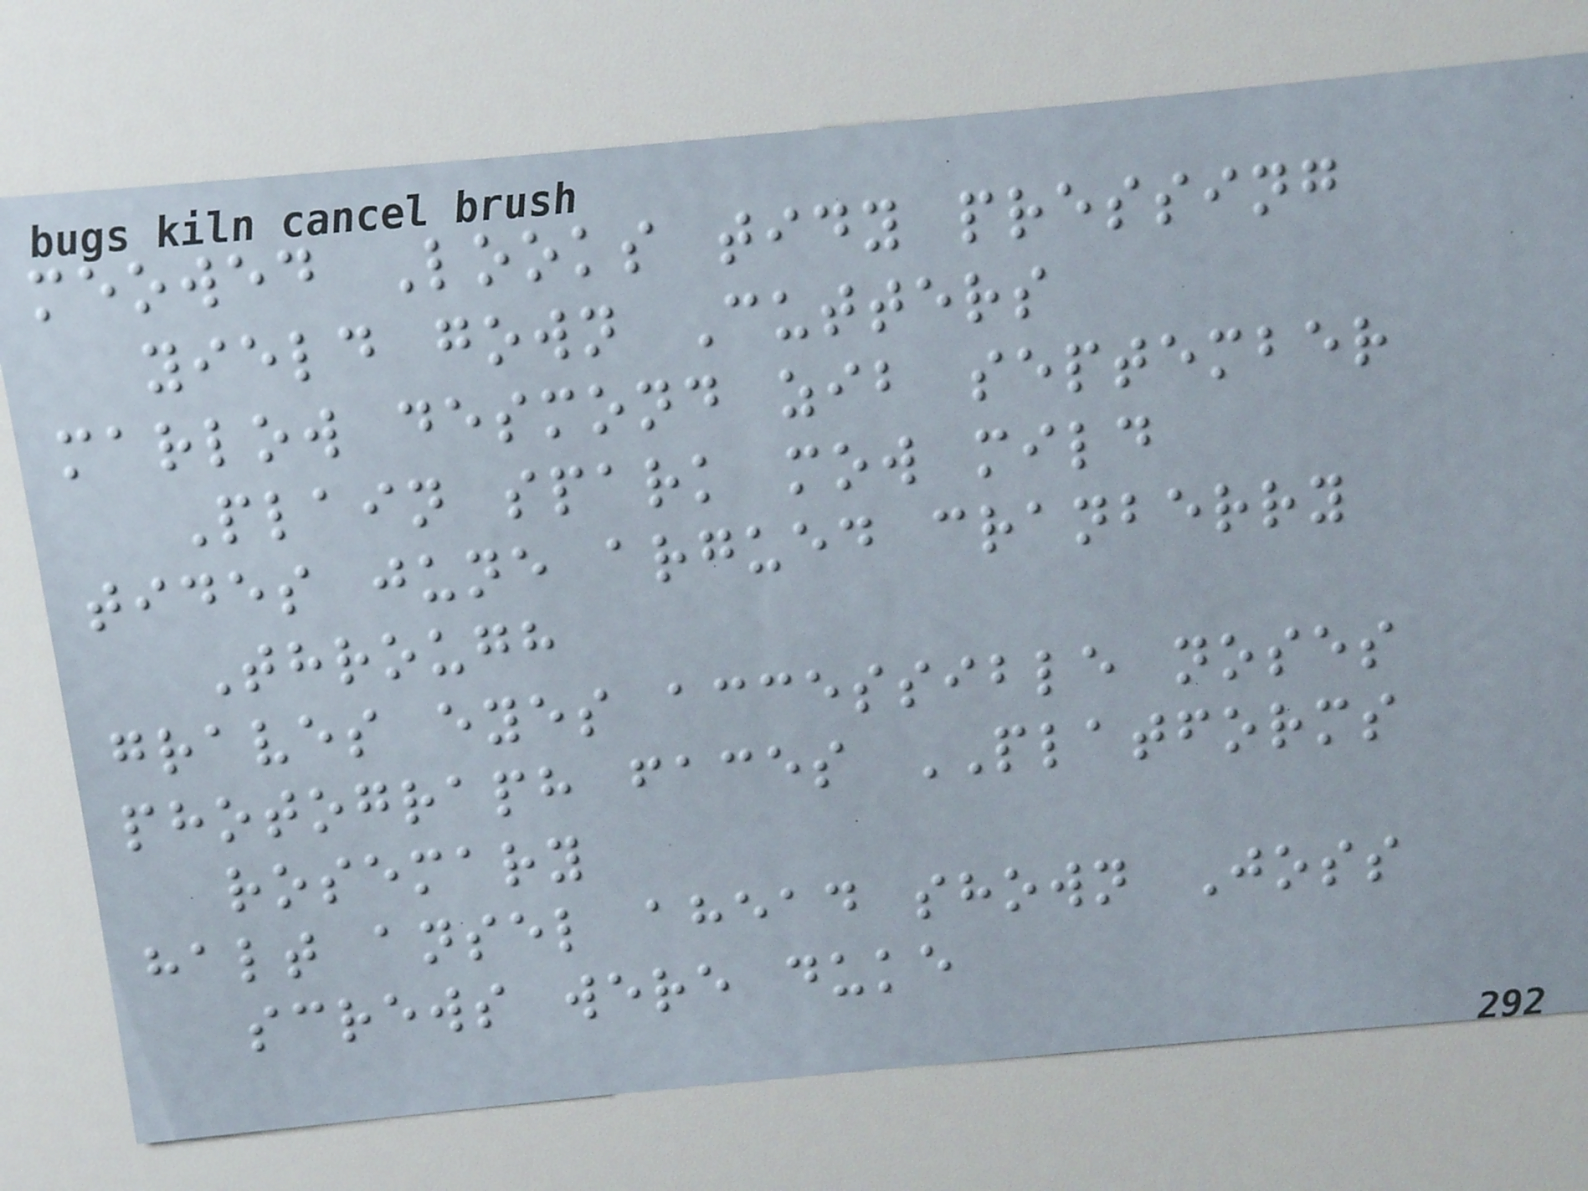meowed Looks tidy pressing
yield gown Cutters
marlow desmond zib september
Plain spark mow mild
tides june argued cranberry
Through
graves eyes accessible noses
photograph faces PLATFORMS
rosemary
halt ansel ahead shown Joss
screws were duke
